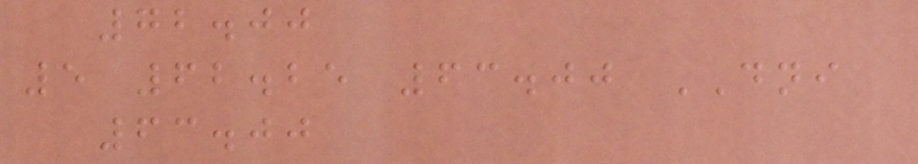72.00
5 62.25 63.00 DNI
63.00
